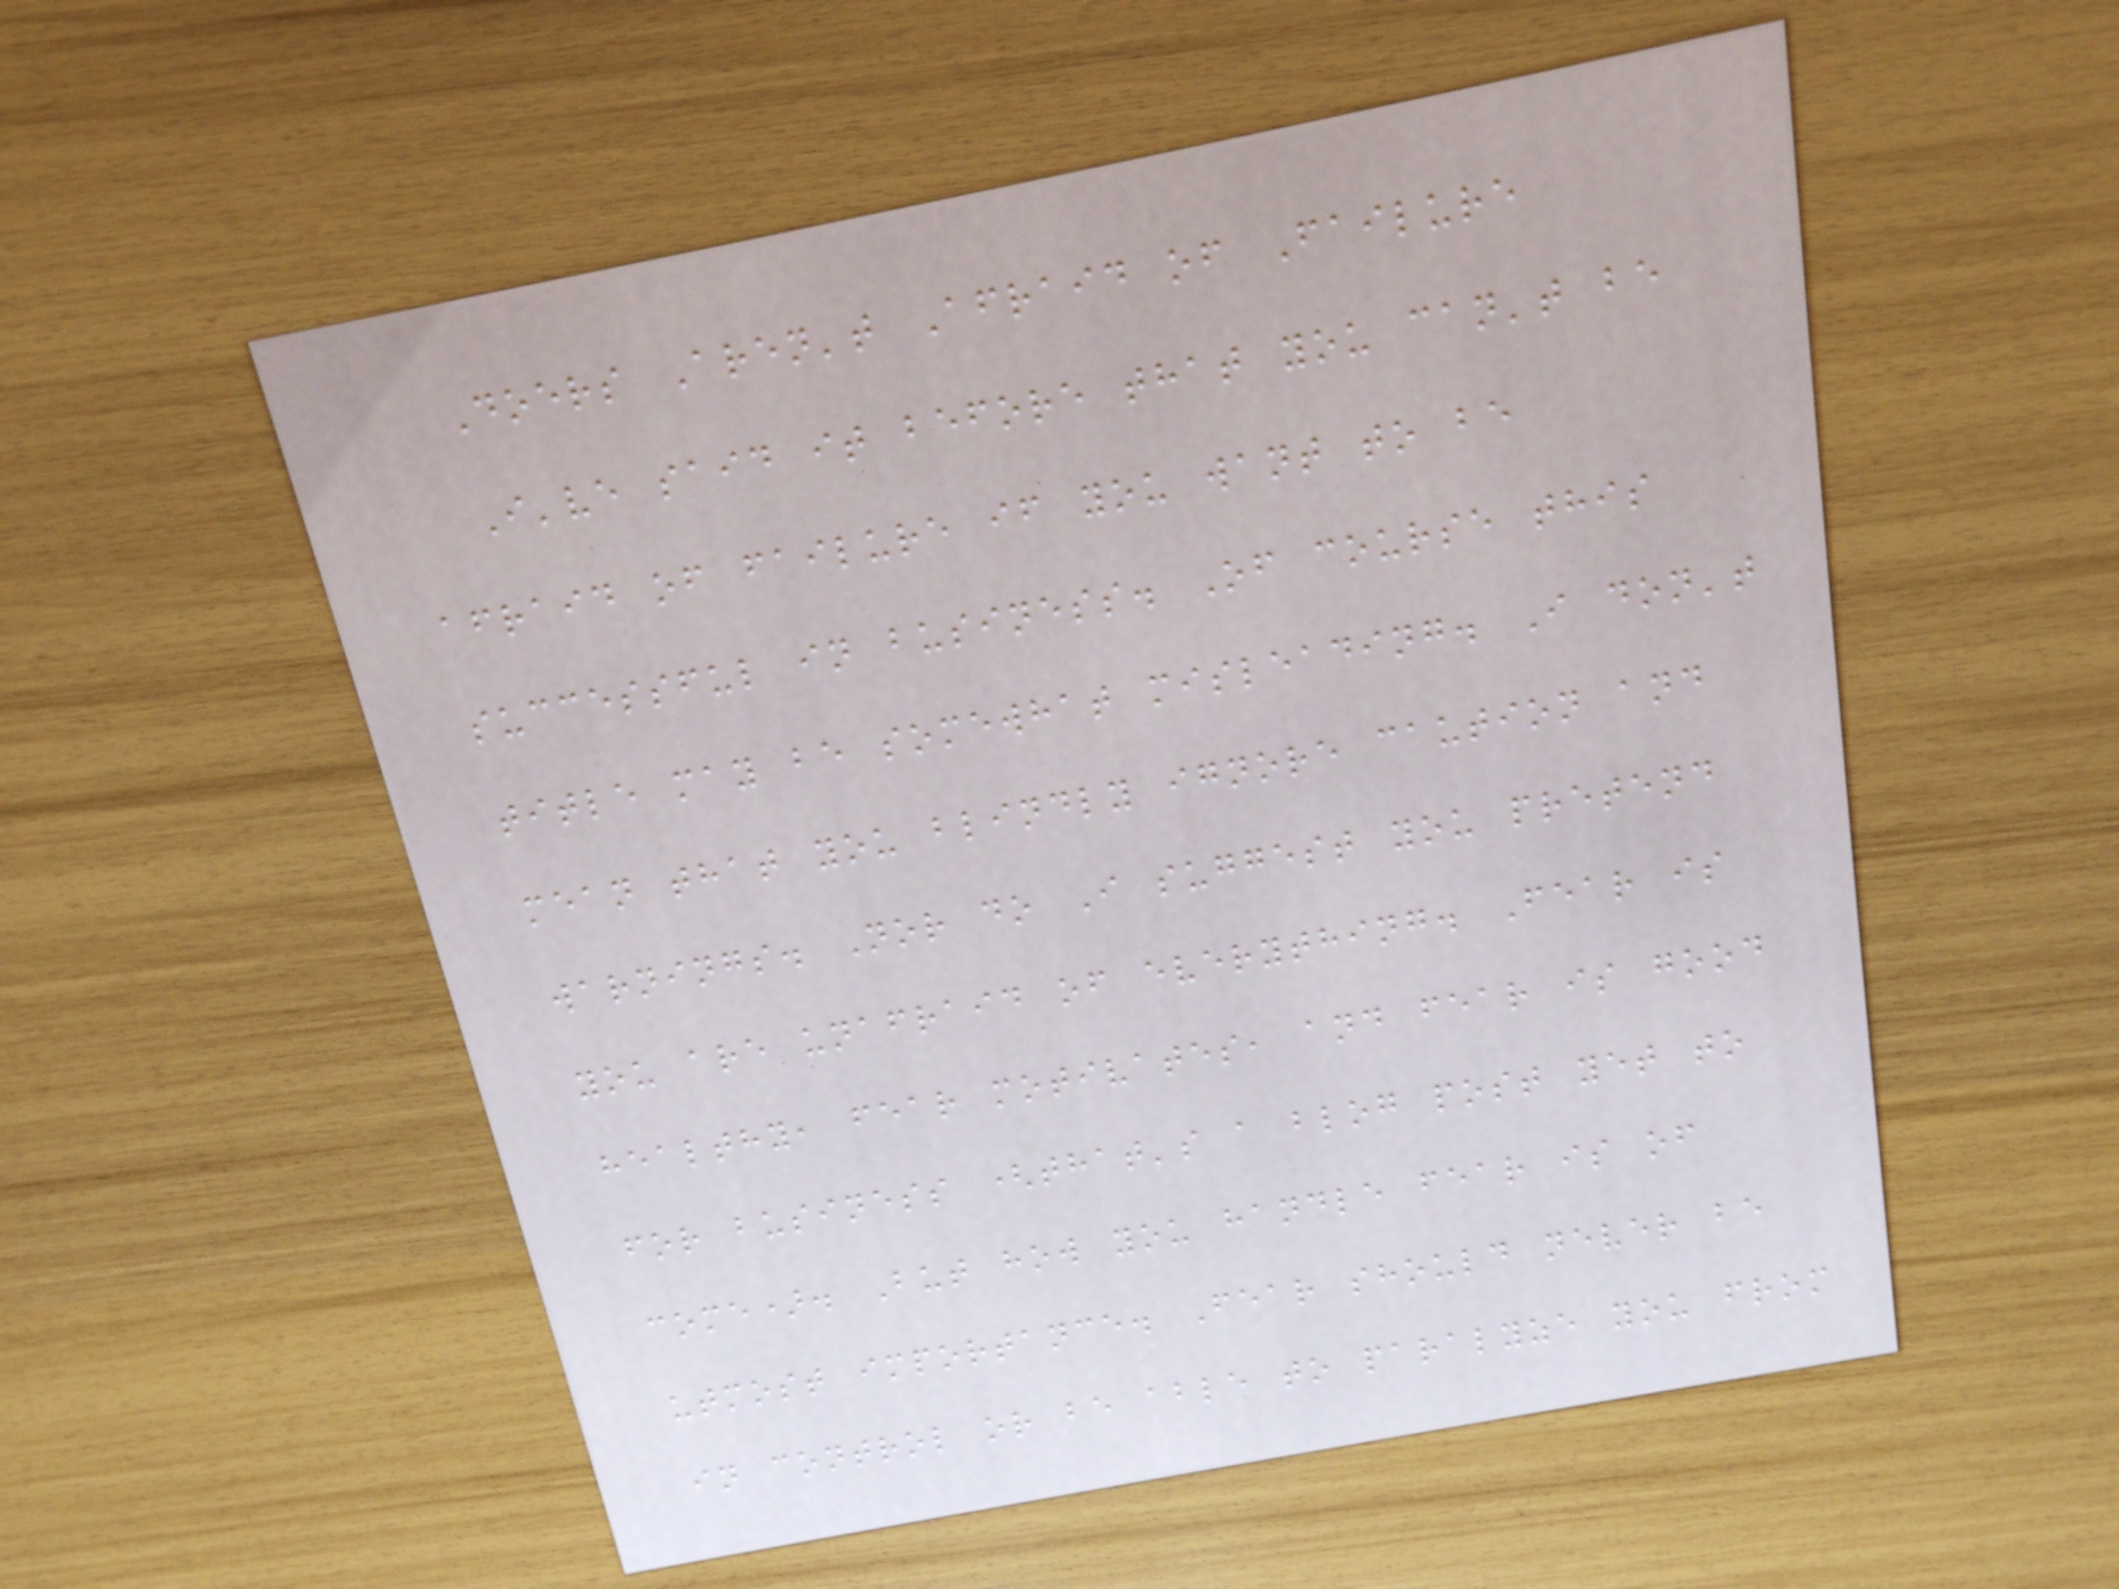Doers Aren't Afraid of Failure
I've said it before that you can't be
afraid of failure if you want to be
successful in business. Of course this
title may be somewhat misleading. I don't
mean that you blindly ignore caution and
warnings. Nor do I suggest you pretend
you are unafraid of everything. Fear is
healthy, fear motivates, and fear is good
for business (that's a blog post yet to
come). But how you handle fear is of
utmost importance. Fear should never be
in control or be able to paralyze you from
